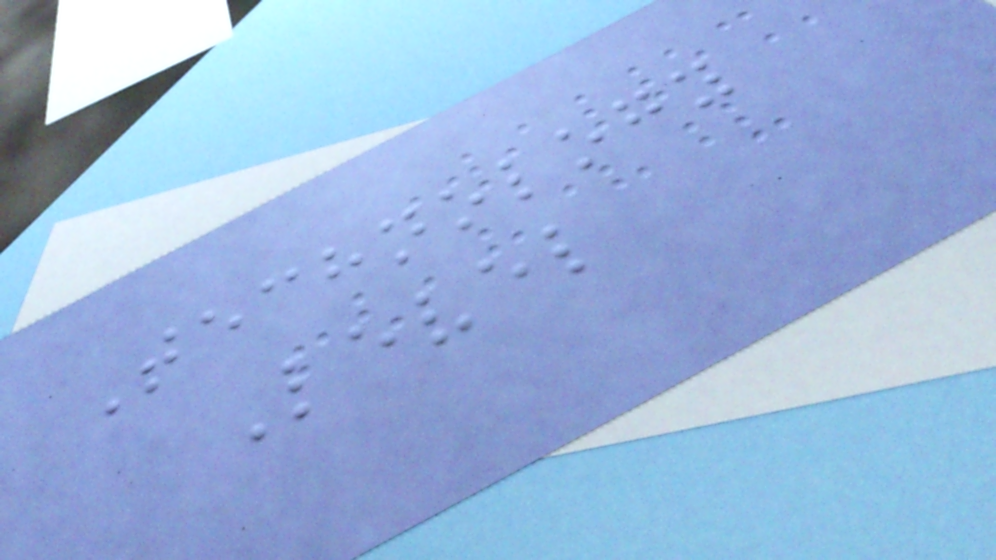Technology
Level
